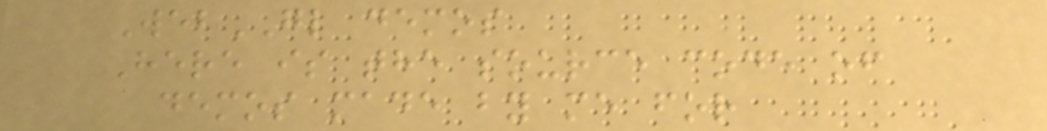WebGL demos
Here is the source code of
demos made by me for
